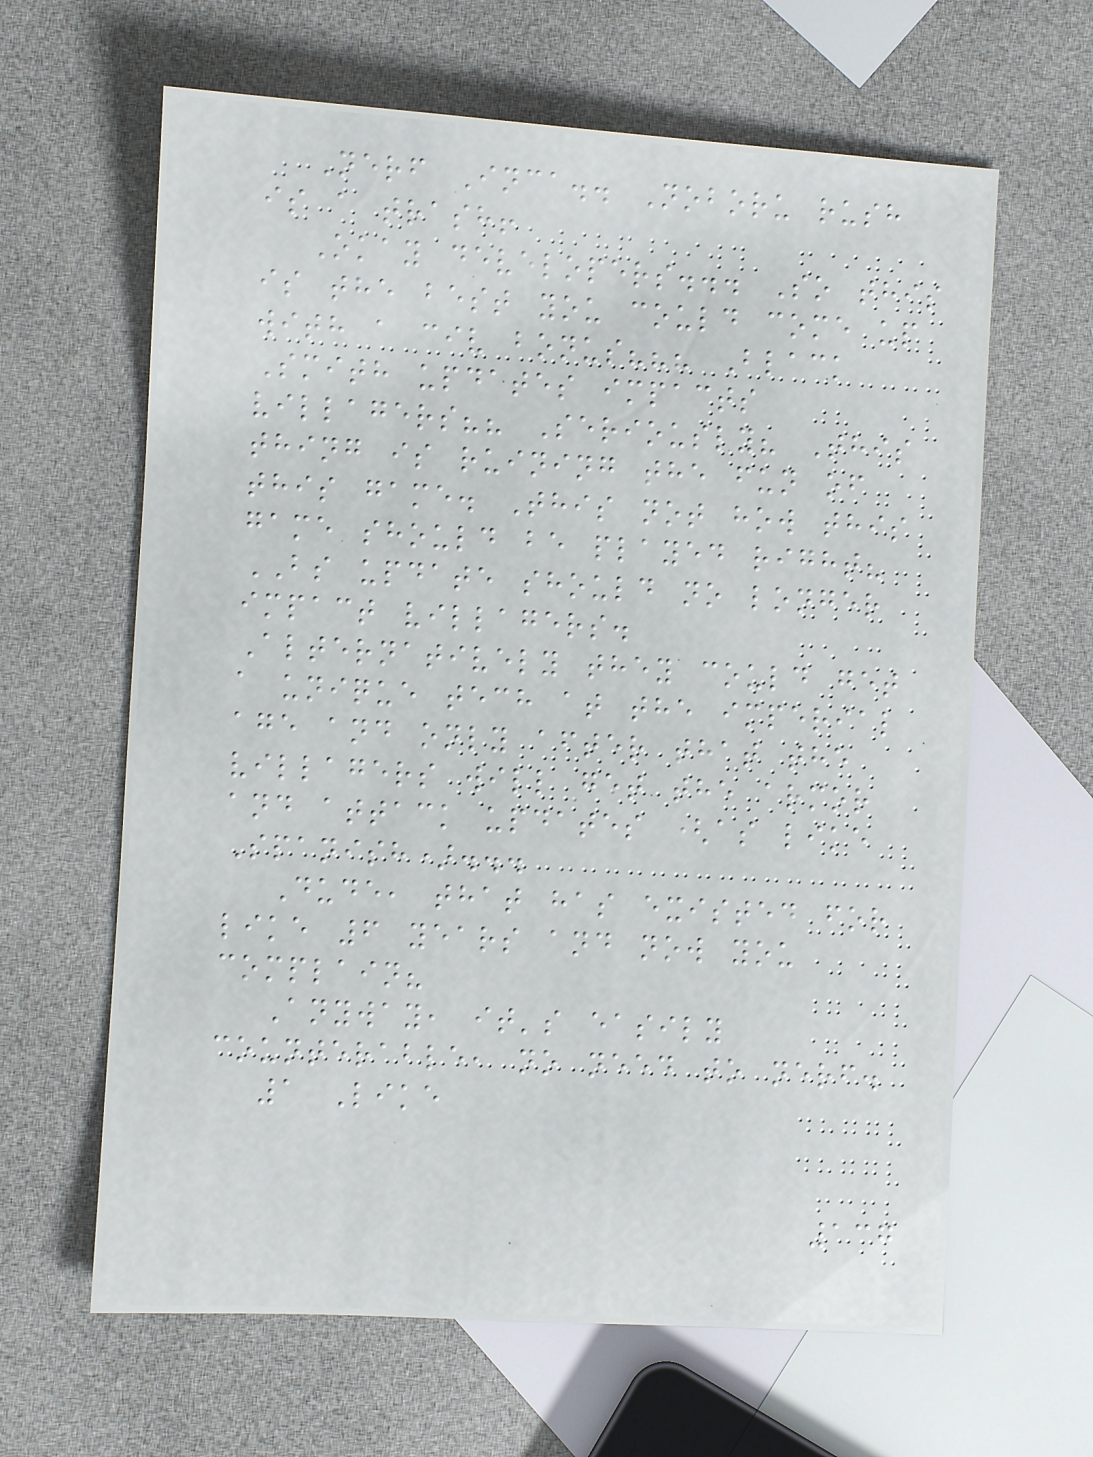Nerf Inca.. Noboru rush
is a trash!
Okay developers... So this
is the best you could come up
with a civ bonus??? Black
Smith updates impacts
villagers?? Seriously? This
thing is ruining the fun of
this game. This not how this
game should be played right?
BS update should no longer
impact villagers.
Alternatively they could get
a unique tech at the imperial
age and only after that the
villagers will get the armor
and attack updates (as like
Spanish)...
Dude, that has existed for
like 6 years and now you
complain?
Anyway, it's easily
counterable, no need to nerf.
1 Like
137
